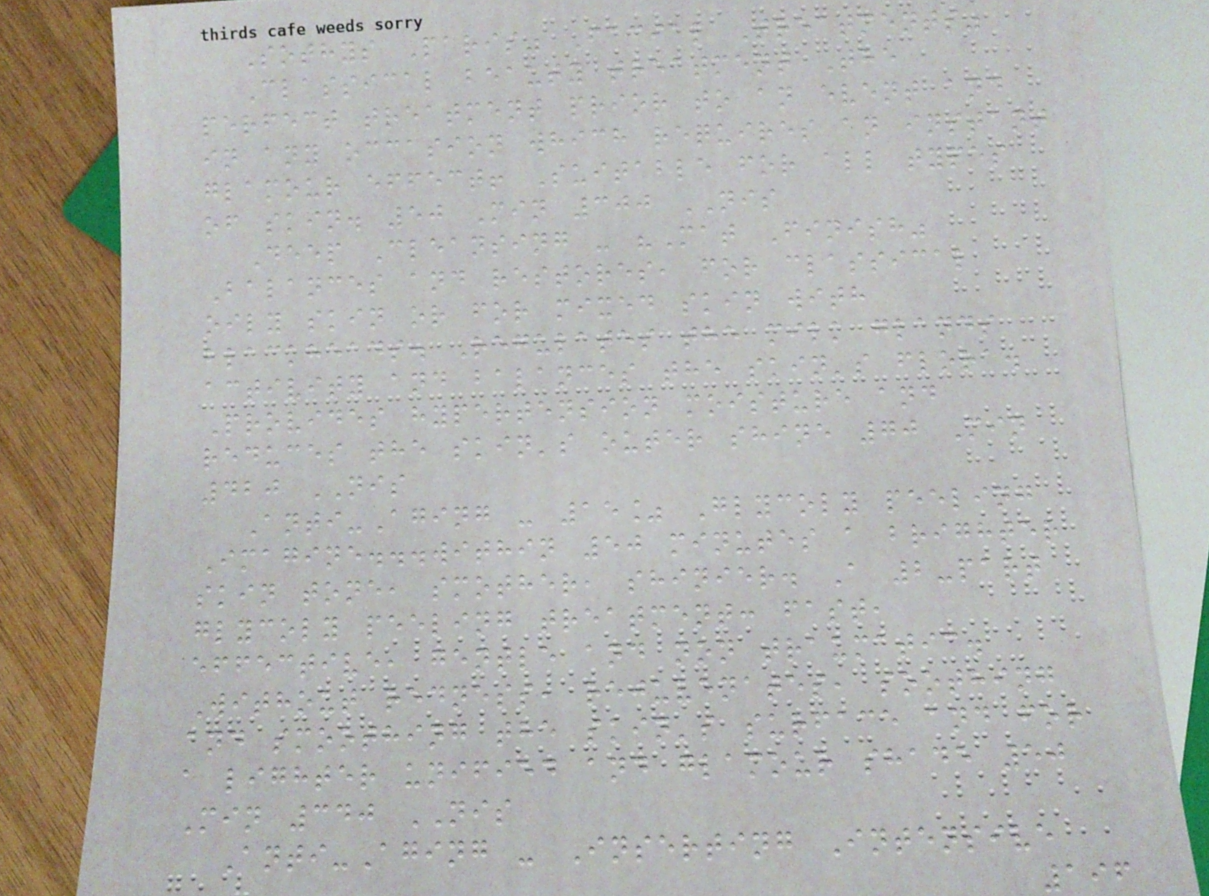Sothys Paris" Facial Treatments"
Classical beauty treatment The
perfect treatment prior to an event and
in any occasion which requires an instant
glamour effect! Suitable for all types
of skin. 50 Min 300 NIS
Deep Cleansing - "Mat Finish"
Balances and restores, for classical
oily skin or for mixed skin with
blackheads. Regulates the milk glands
activity and balances the skin's flora.
Provides hypertension moisture and
reduces the skin's outer shine 70 Min
420 NIS
Anti-Aging - 15% Glycoly peeling
Imagine...within 50 minutes a brighter
skin tone, smother, shinier. A 2-part
glycoly peeling treatment: fast,
effective, gentle and non traumatic.
Without redness, rejuvenates, soothing
and smoothing the skin's surface and for
a lighter unified and glamour shade 50
Min 340 NIS
Anti-Aging - Inserting Intensive
196
